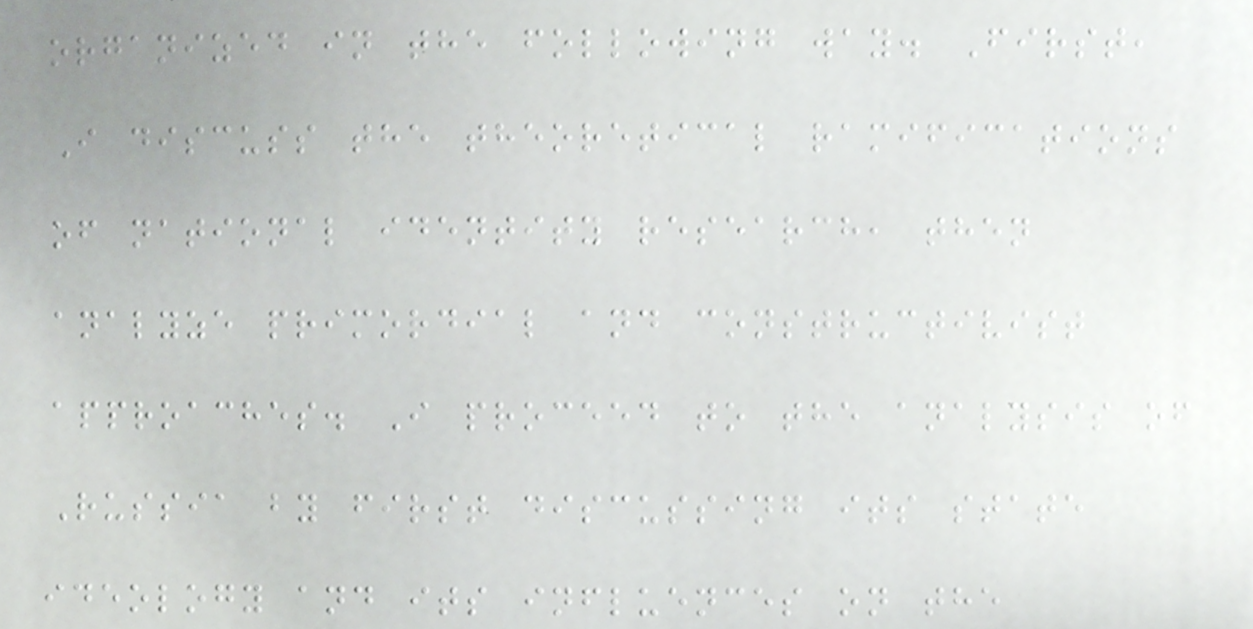organized in the following way. First,
I discuss the theoretical ramifications
of national identity research, then
analyze primordial and constructivist
approaches. I proceed to the analysis of
Russia by first discussing its state
ideology and its influences on the
